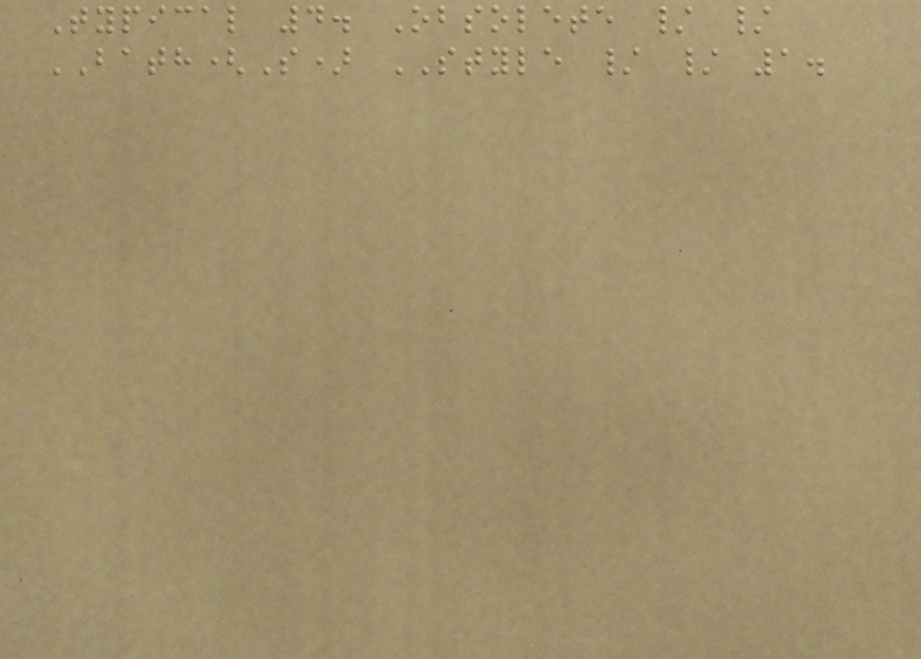Typical 4. Obsolete / /
BATH(S) STYLE / / 1.
